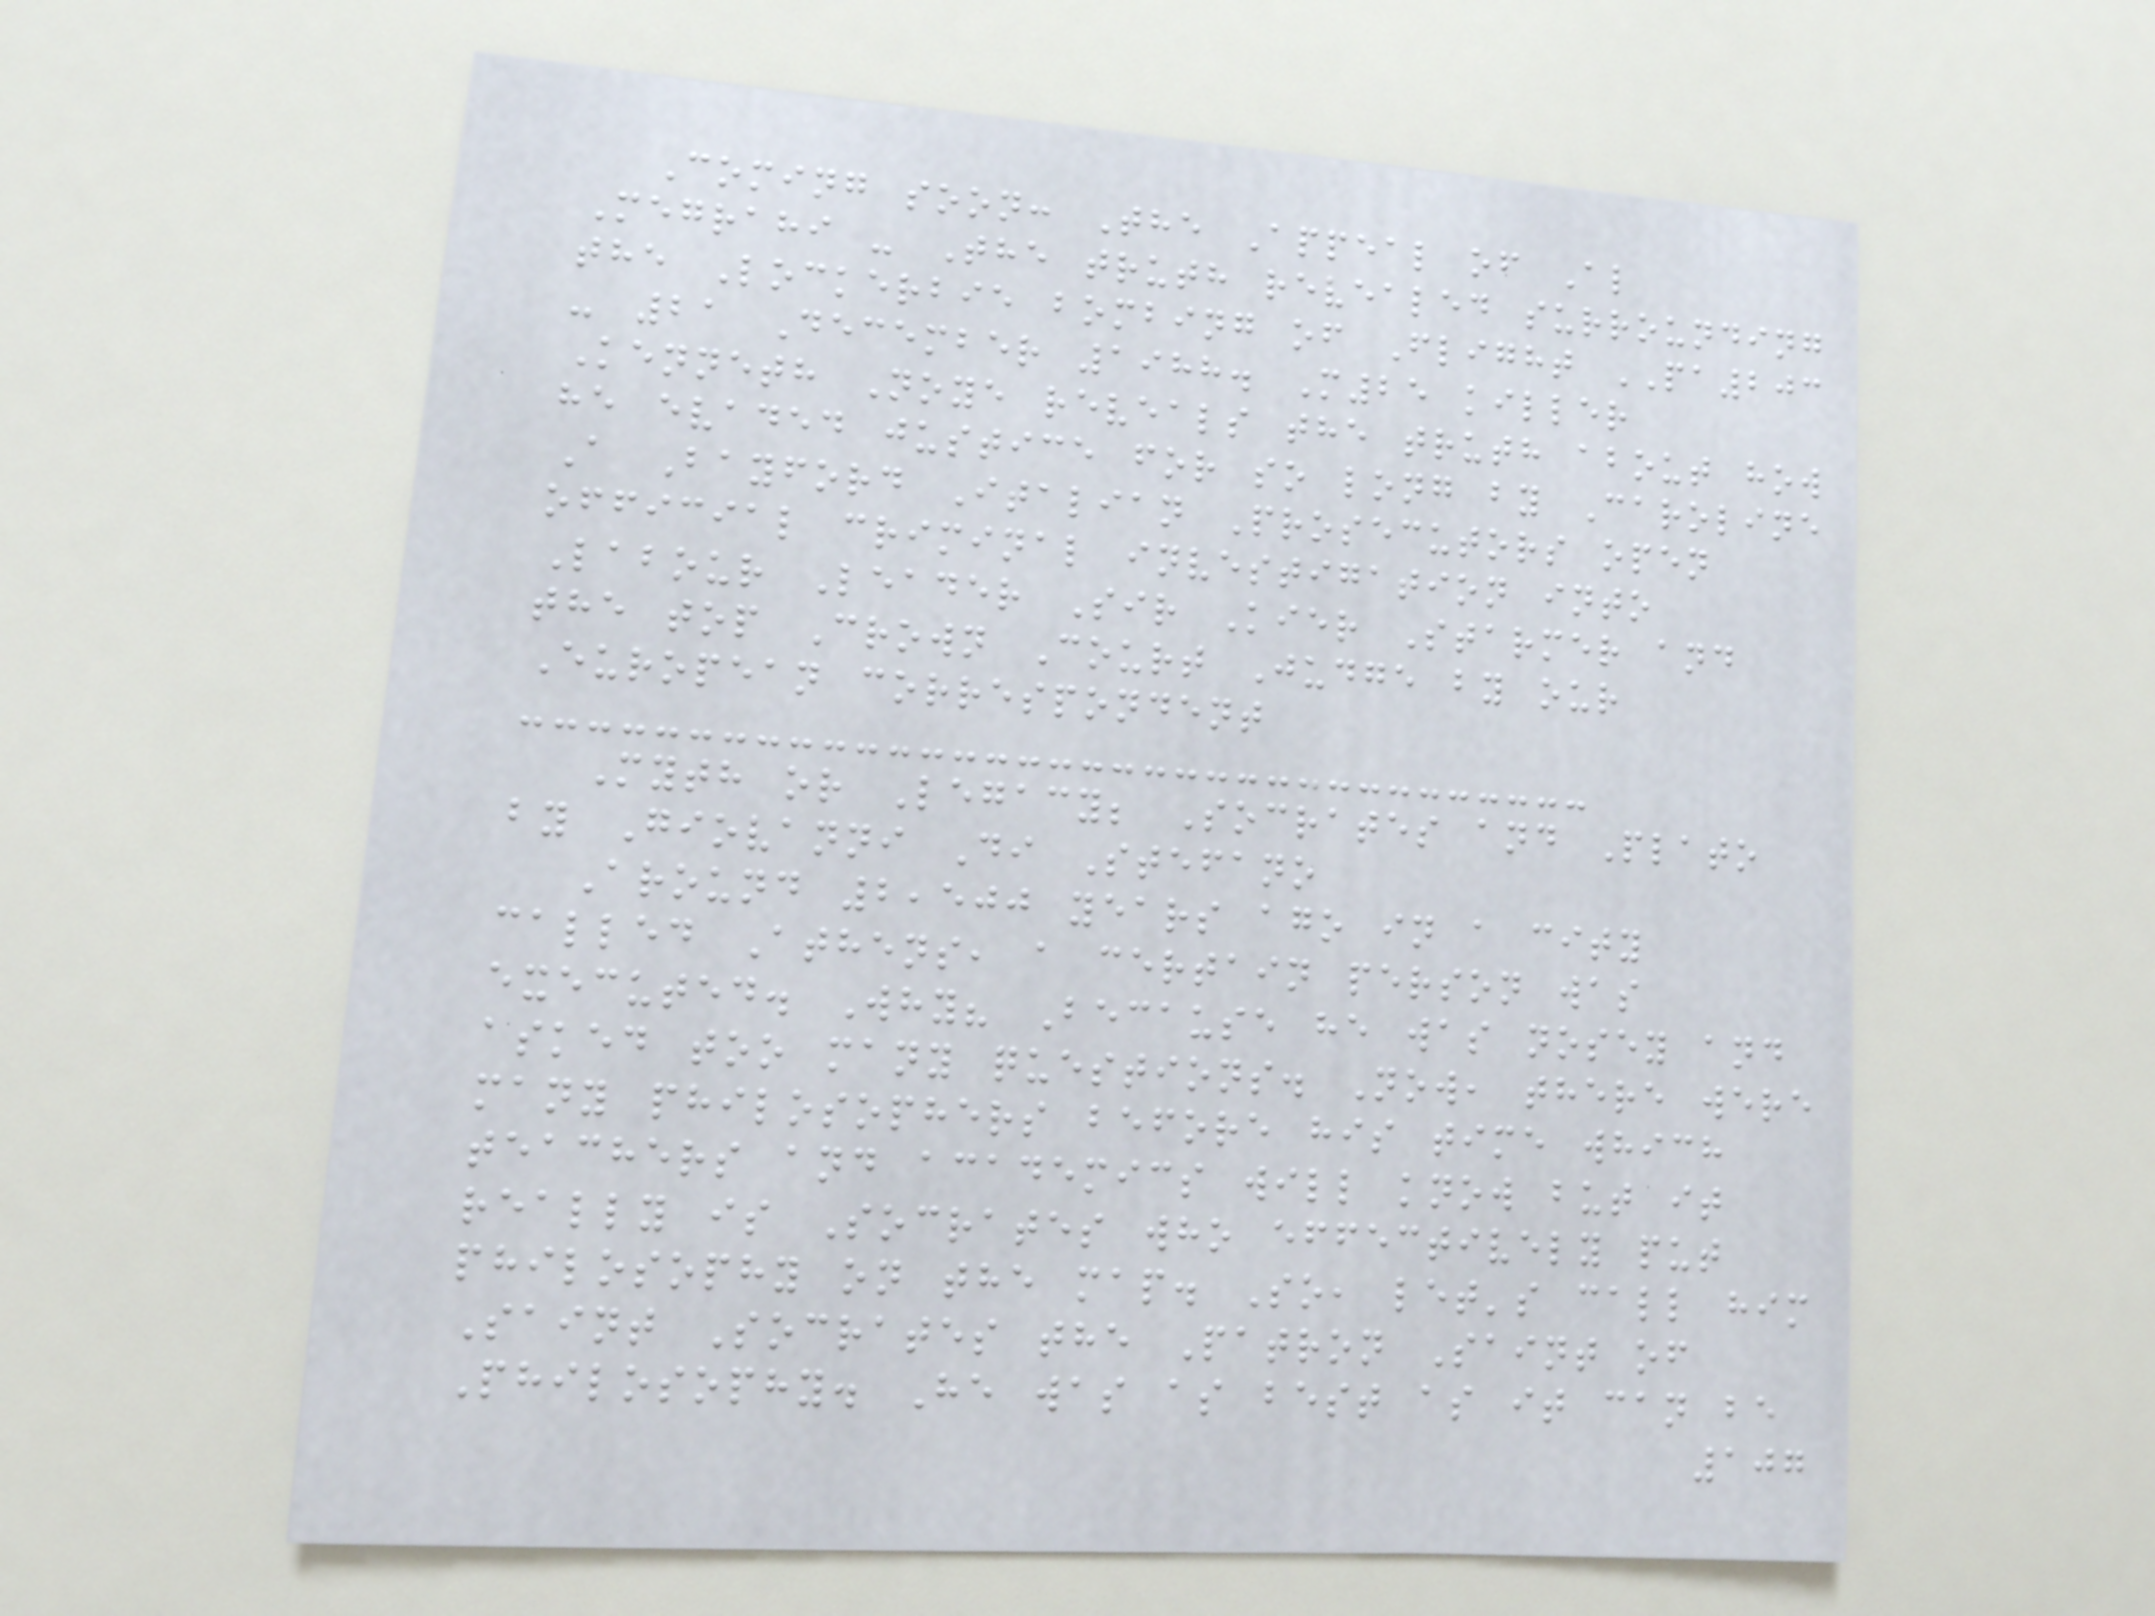Coming soon: The Appeal of Al
Megrahi - The truth revealed surrounding
the Lockerbie bombing of Flight PA203
- 21 December 1988. M25 killer
Kenneth Noye reveals the truth about how
he evaded justice for so long by Caroline
A Bayford Italian Prosecutors open
official criminal investigation into
Labour Leader Sir Kier Starmer and
the top Crown Court Judge by our
European correspondent
Myth or Legacy; Socrates and Plato
by Giovanni Di Stefano
Around 2,500 years ago in a city
called Athens, a certain person was
executed. Why? Because he was nosey and
asked too many questions. Now, there were
many philosophers before his time which
teachers and academics will know but it
really is Socrates who effectively put
philosophy on the map. So, let's call him
Saint Socrates the Patron Saint of
Philosophy. He was as best as it can be
107
